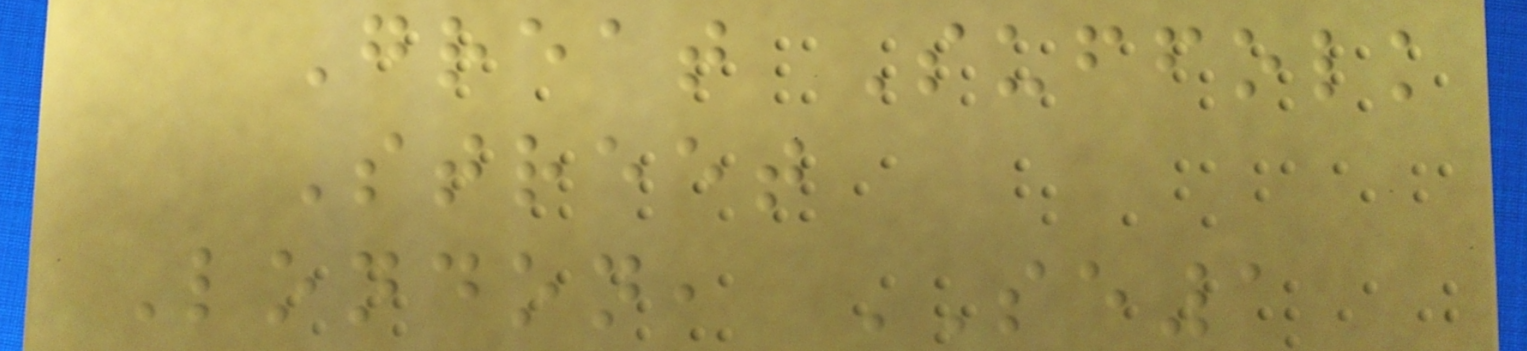Great Suffolk
Street
London, SE1
